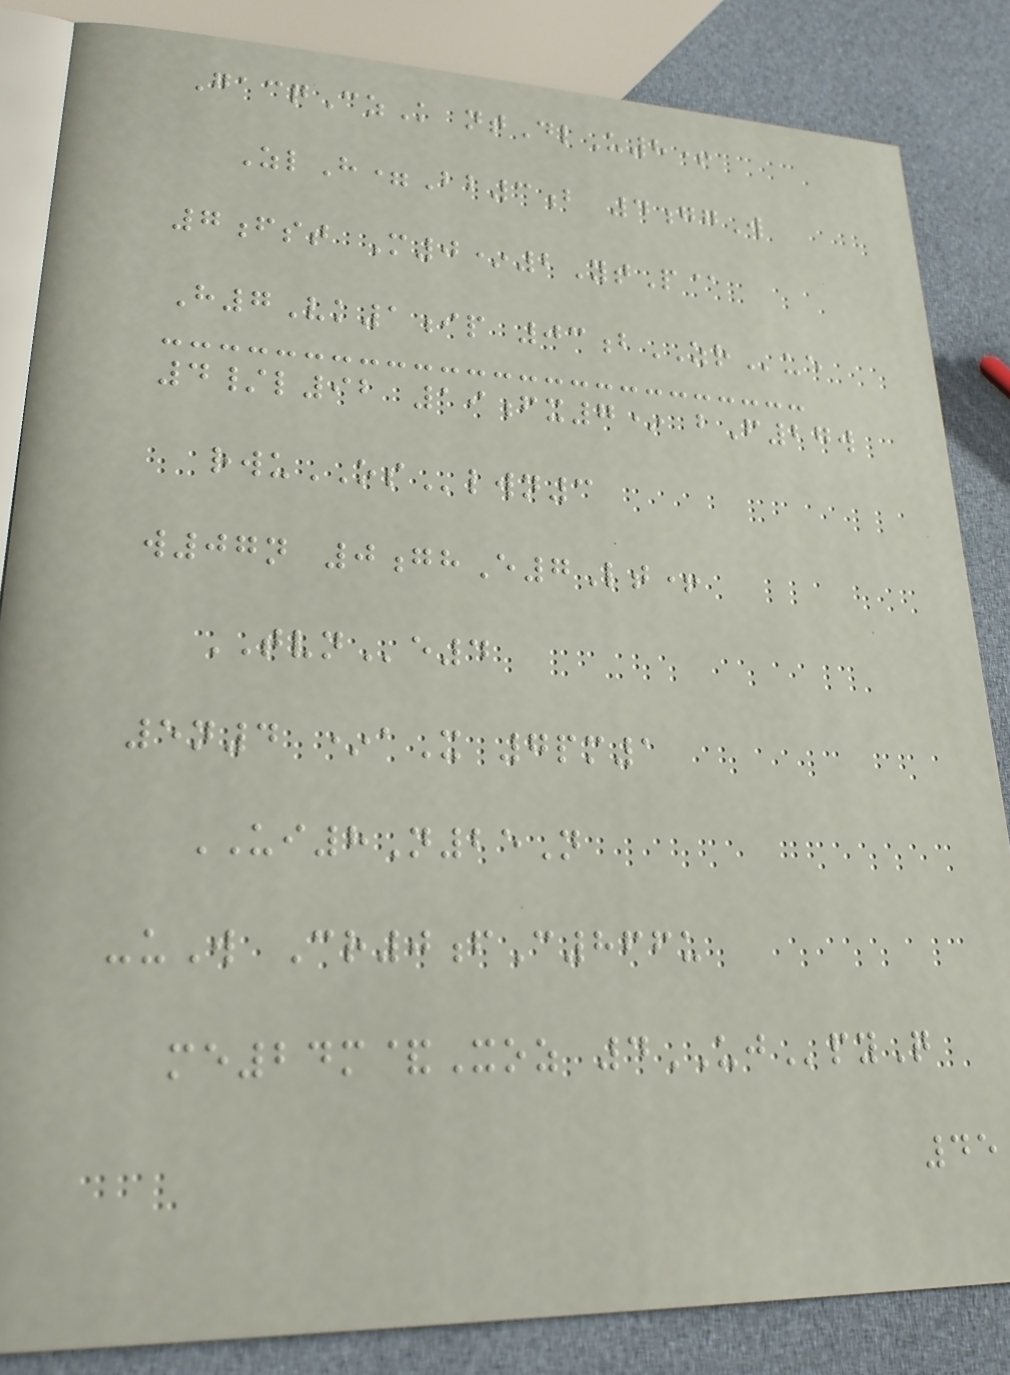GacqCzK ntDlU8+
ZlH=Bb3b 4ggW
7fst M0*2YtP@
H7Vk1ip 03bZRue
4/l92 19fx7* bF27w
rwuOSlwn3
w07n 0ghE7Lt+
TVNe4
5n4 *aX 7pm1
UI8N25N
-uW Cr0fC866u
me24m&Xoz 4UJpyQ
45
